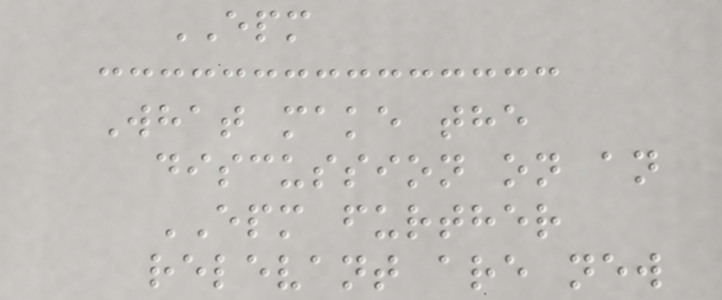EPM
What make the
discussion on an
EPM further
relevant are new
